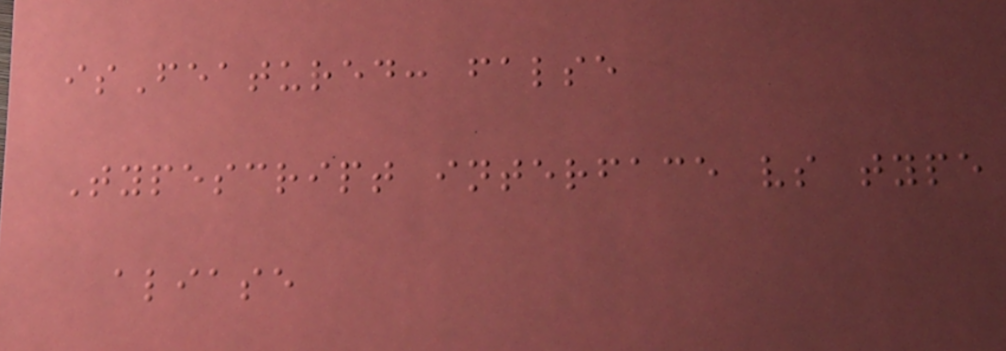isFeatured: false
Typescript interface vs type
aliase
